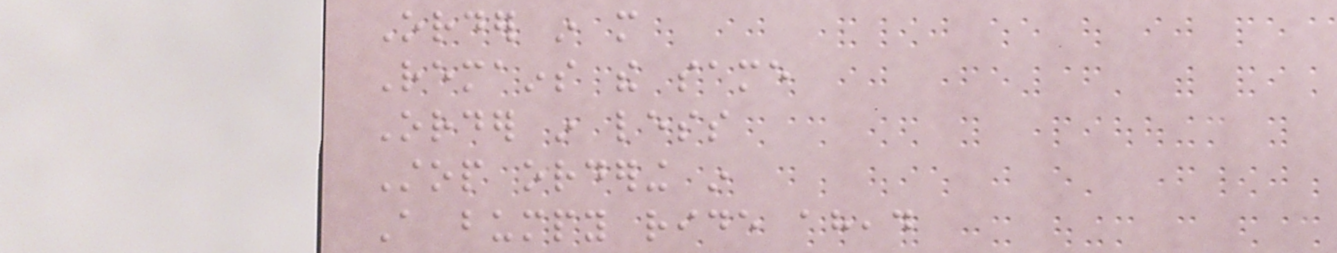Order in more
Remains the same
Order in less
Stop ordering in
A bumpy ride ahead
